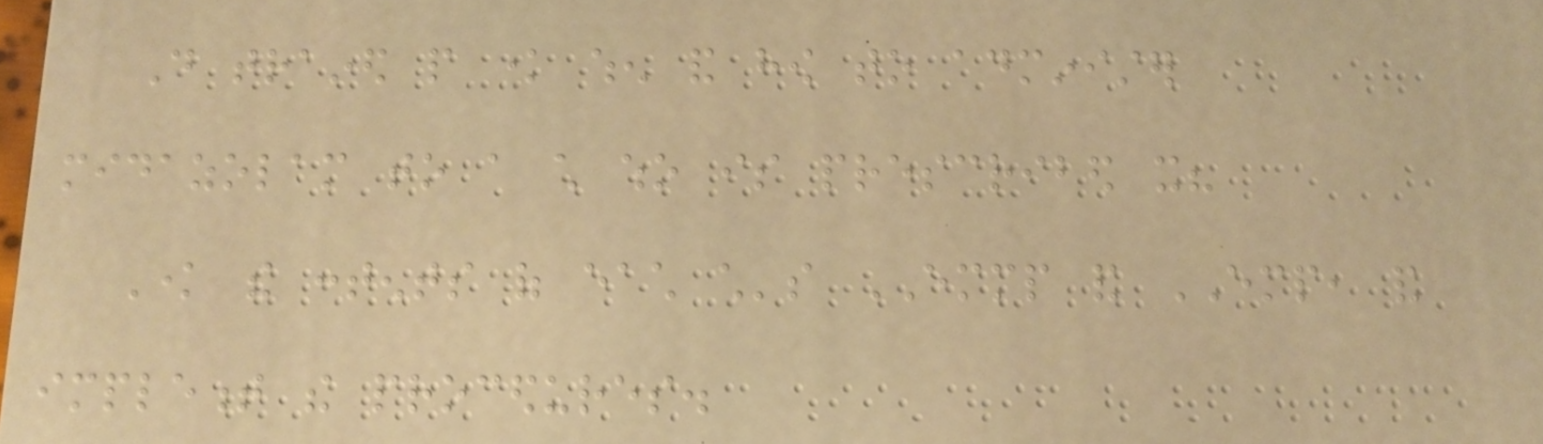Do trained people know when and how to administer
midazolam to a child who is prescribed it?
Know the contents of each child's EMMP and EMP, and
implement the procedures.
